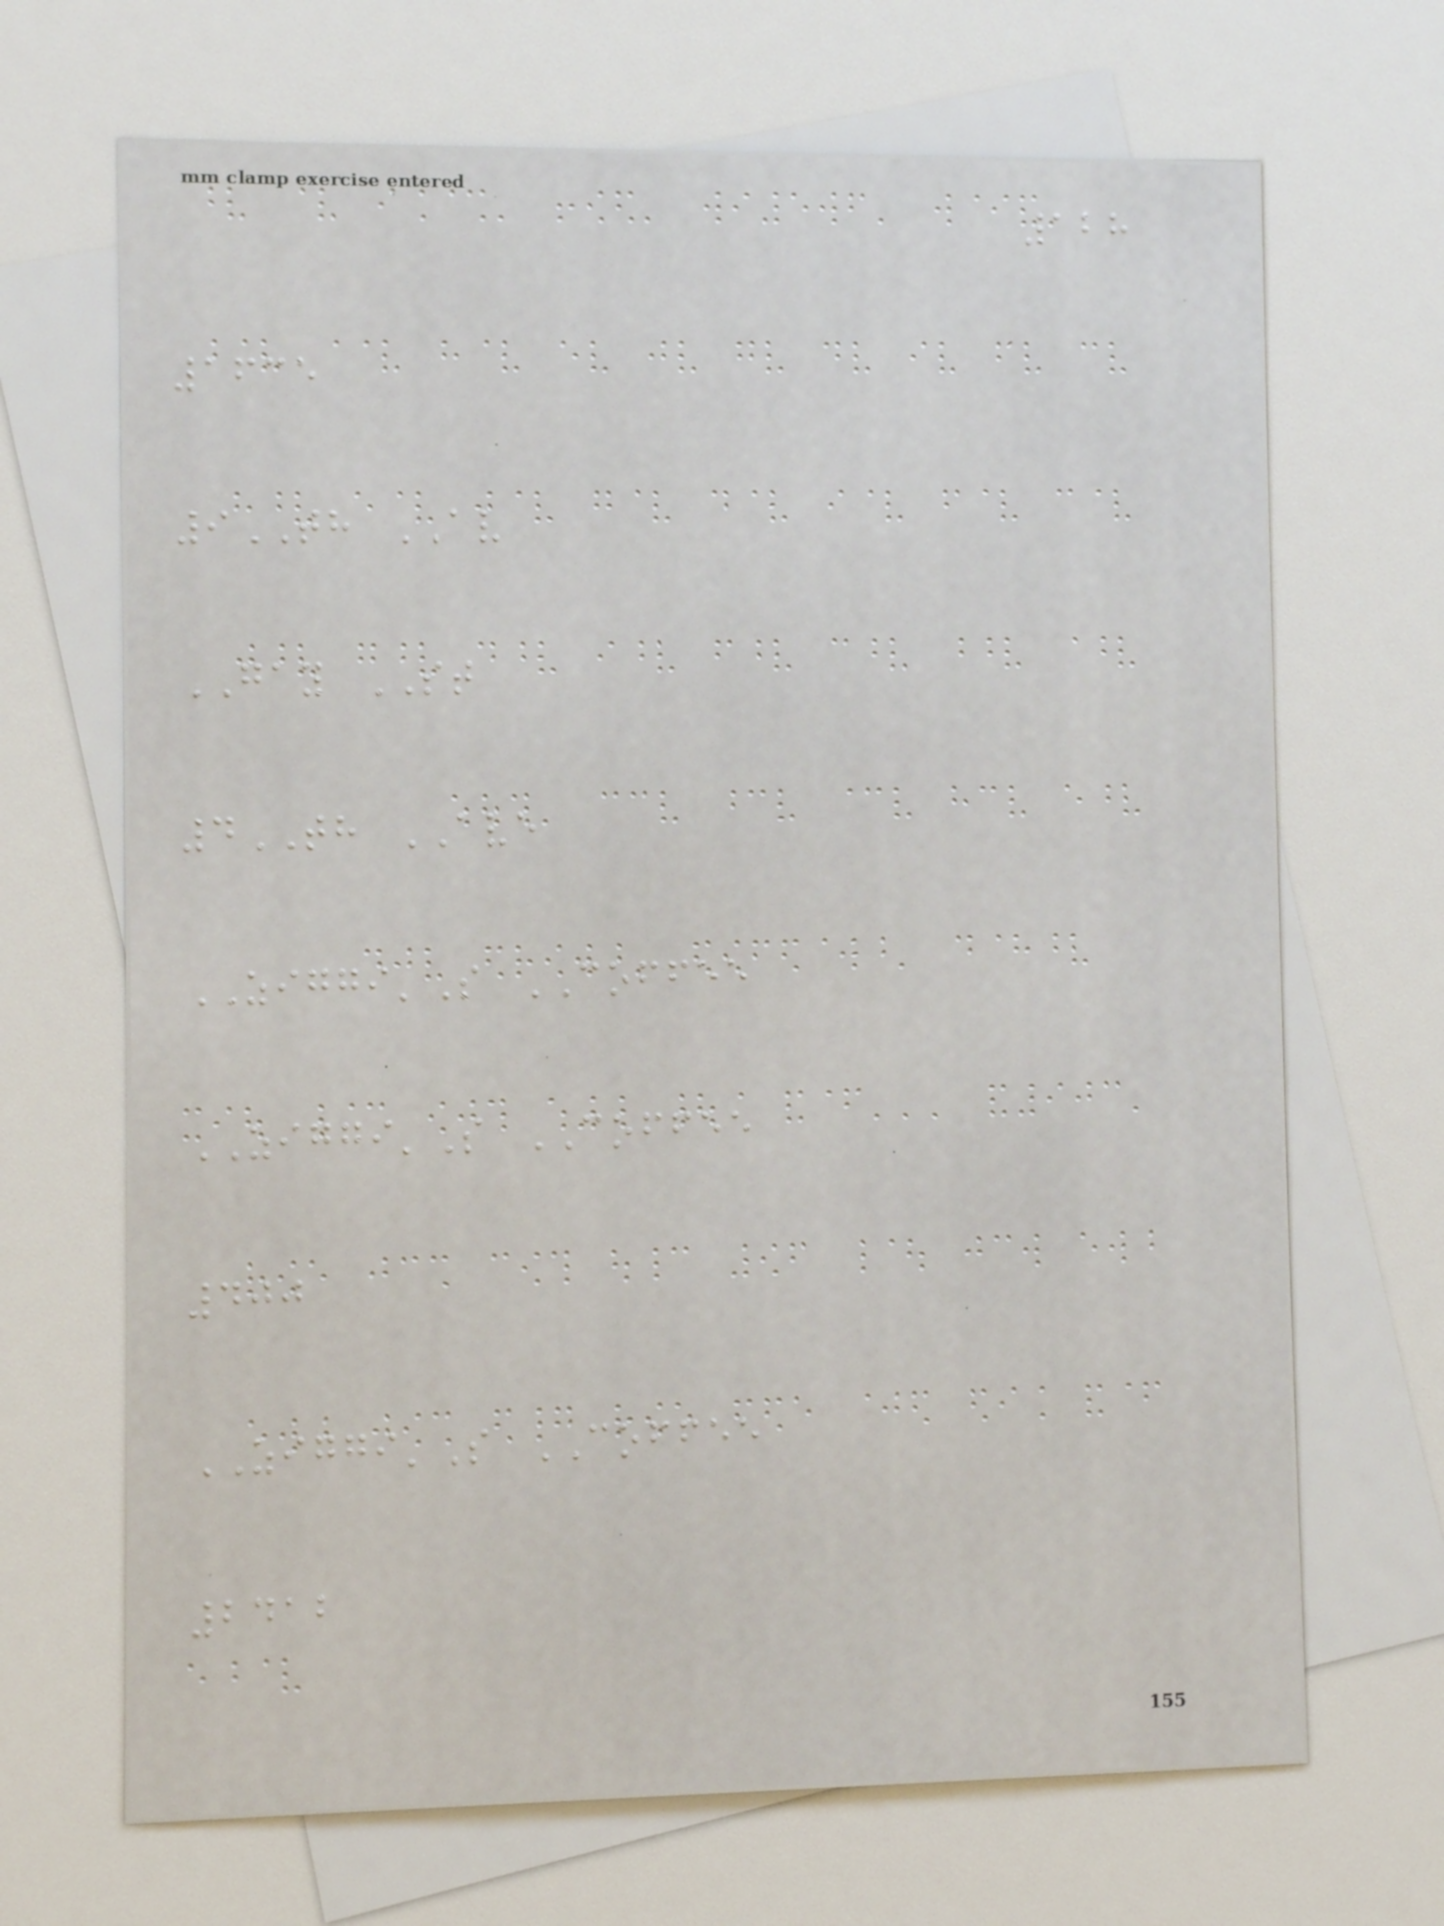128
1635
9TH AV
GAY ST
4TH AVE
ZIGGI'S COFFEE
ZIGGI'S COFFEE
400
ZIGGI'S COFFEE
2412
